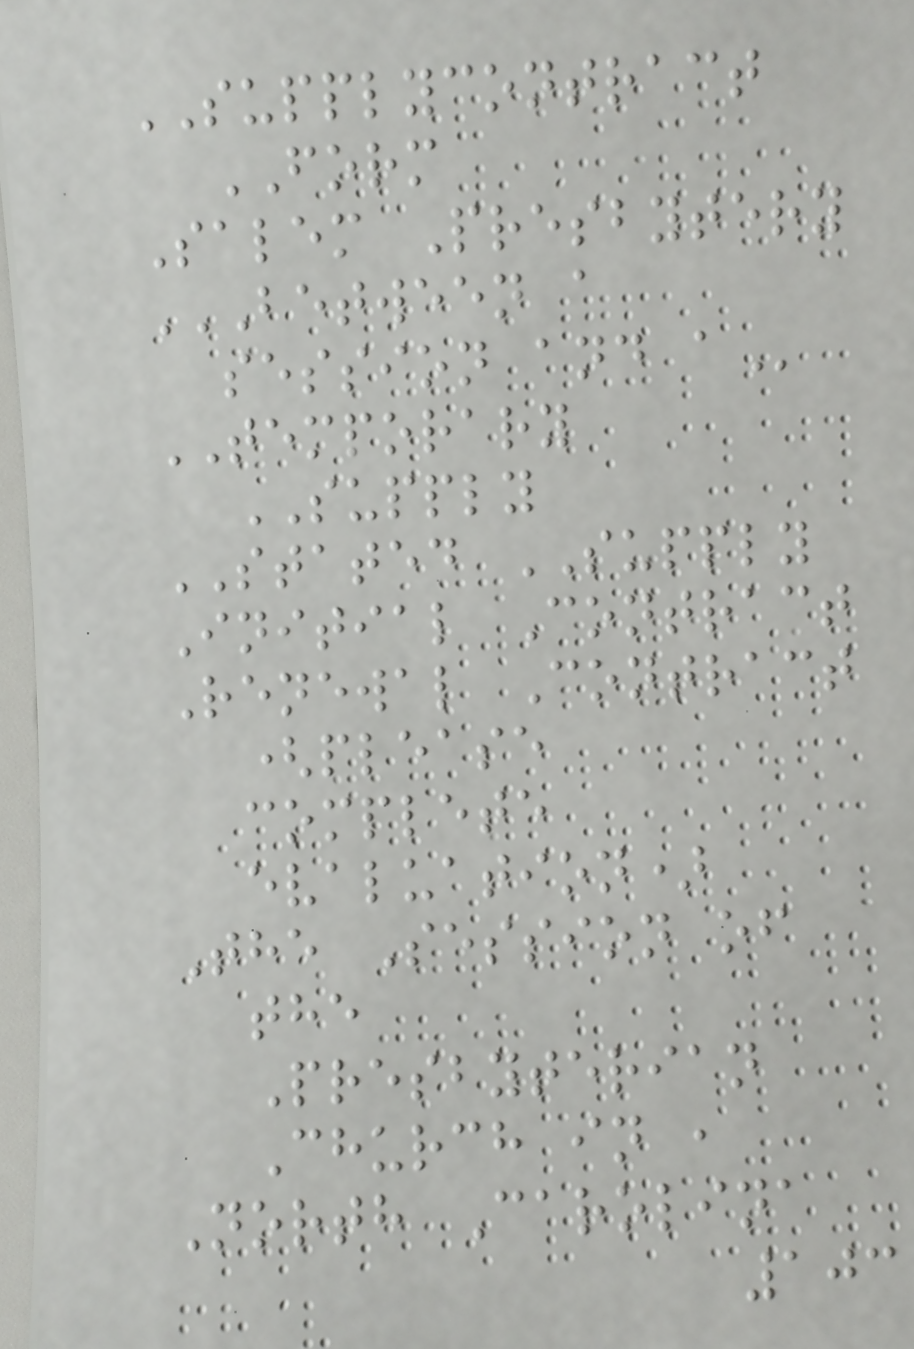SUPPLYCONTRACT
FORM
Salem Presbytery
BETWEEN A
SESSION AND A
TEMPORARY
SUPPLY
STATED SUPPLY
Initial Contract
Renewal Contract
(please
complete
evaluation)
The Session of
the
Presbyterian
Church in ,
North Carolina
103
